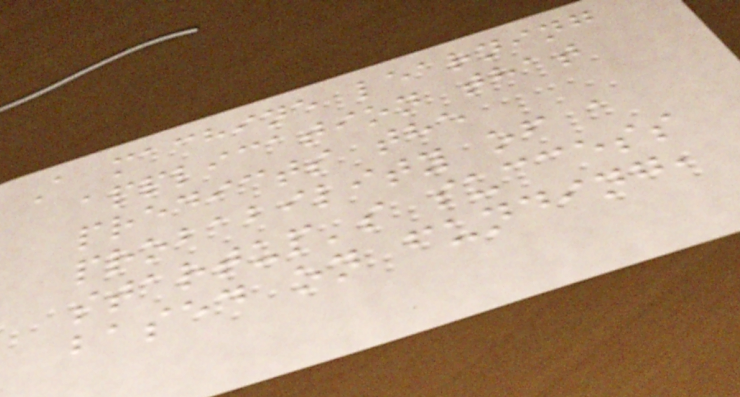A machine learning
application that
predicts the
probability of a
startup's success
based on funding,
